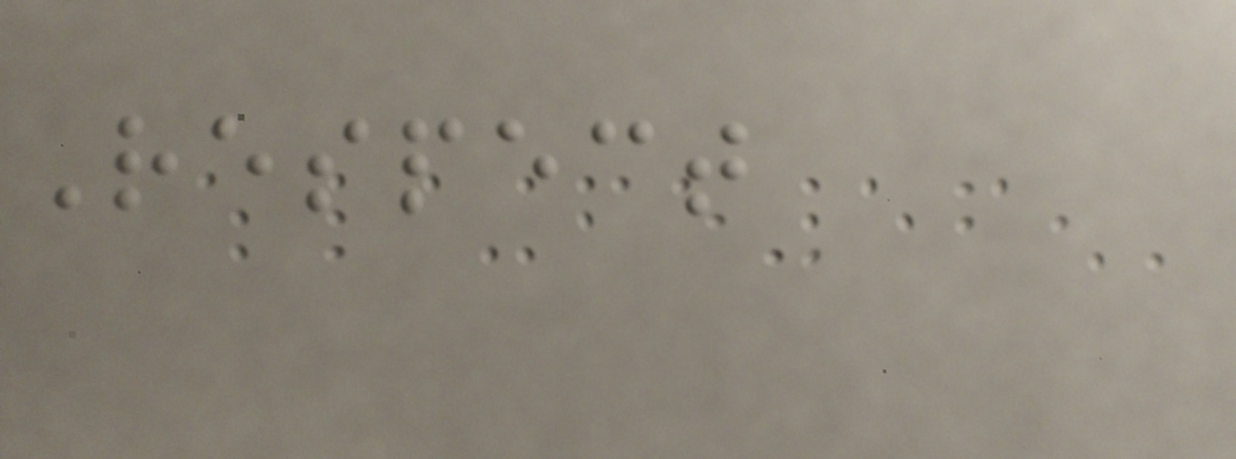Respect
